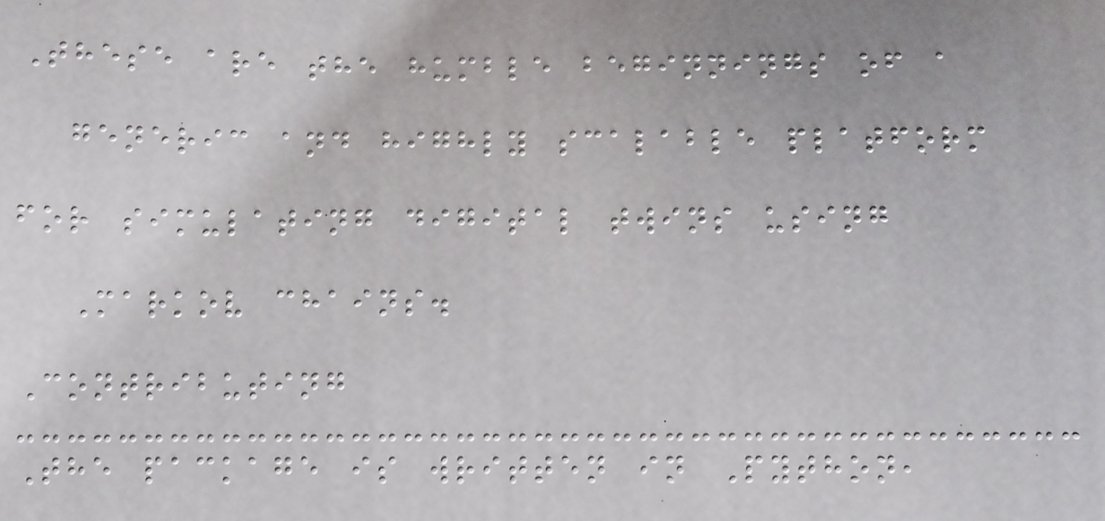These are the humble beginnings of a
generic and highly scalable platform
for simulating digital twins using
Markov chains.
Contributing
The package is written in Python,
